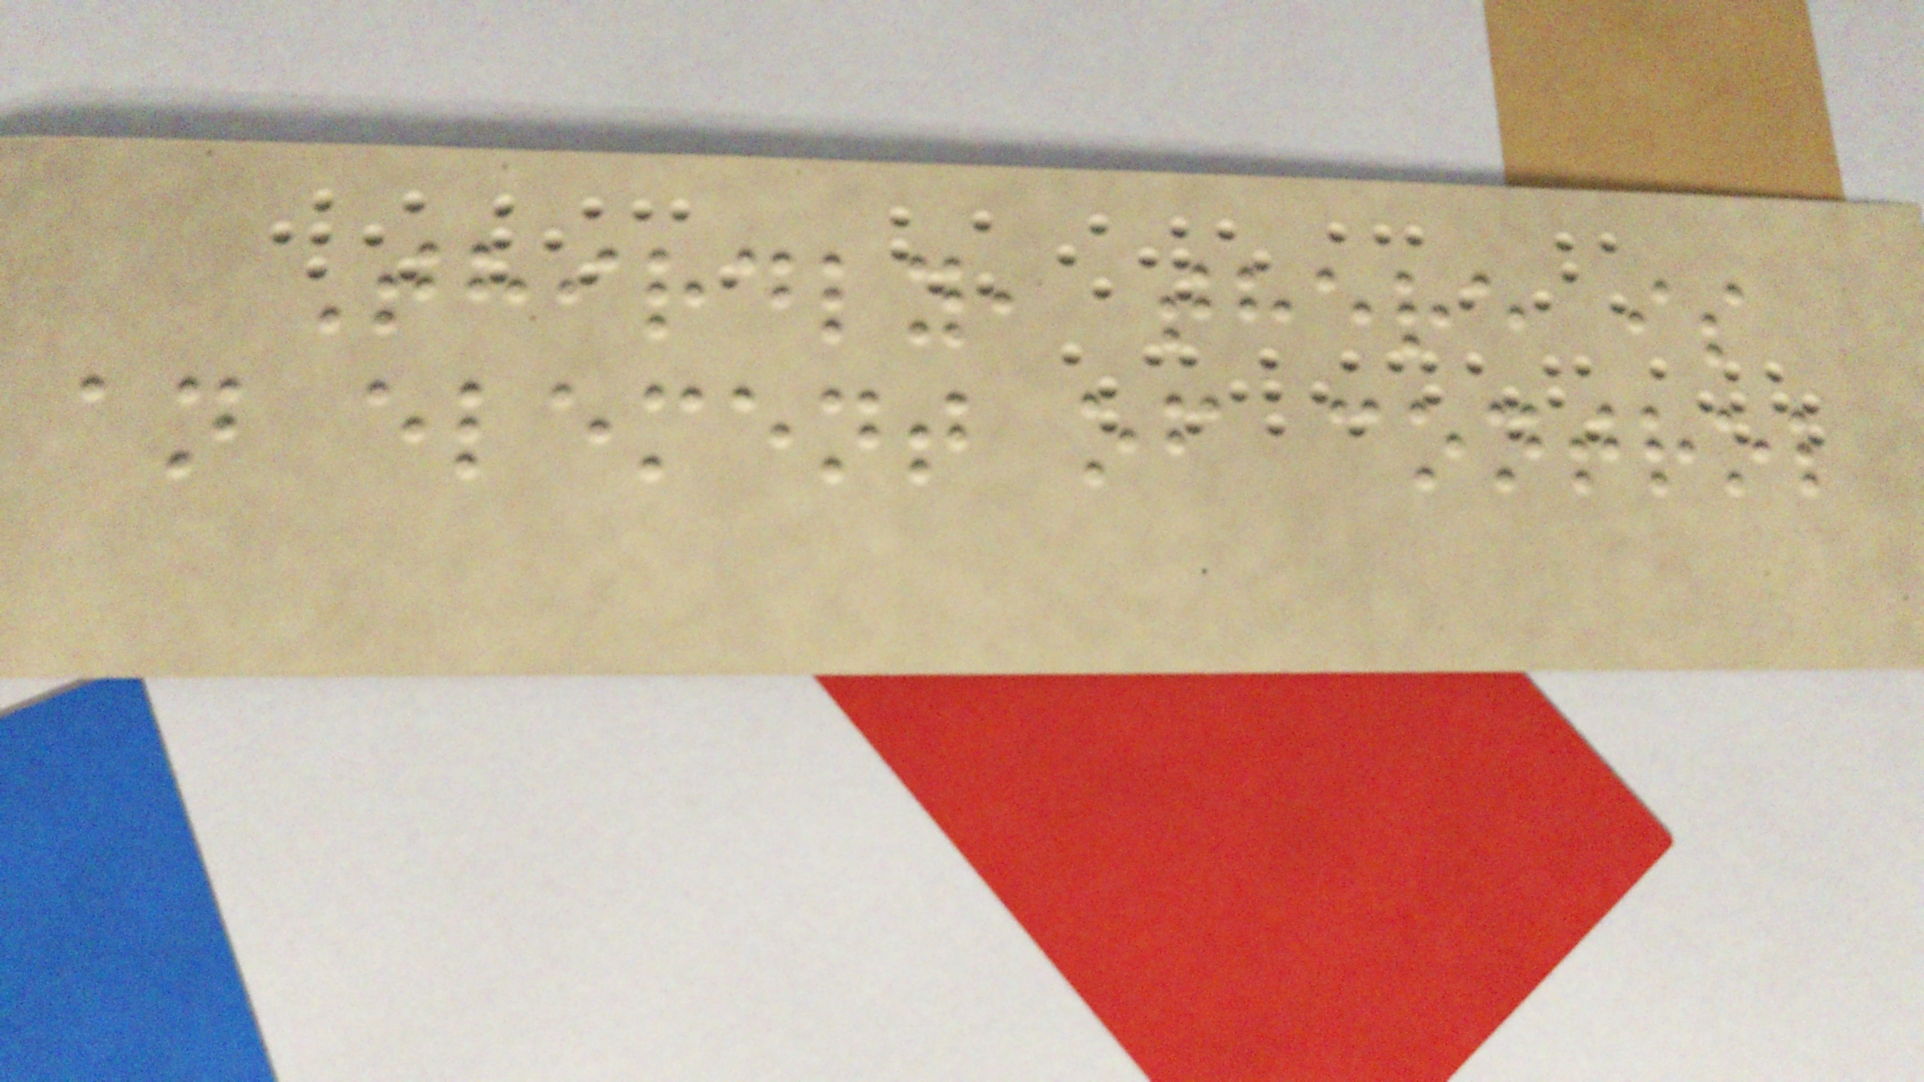Thirdly, there is
an element of control
